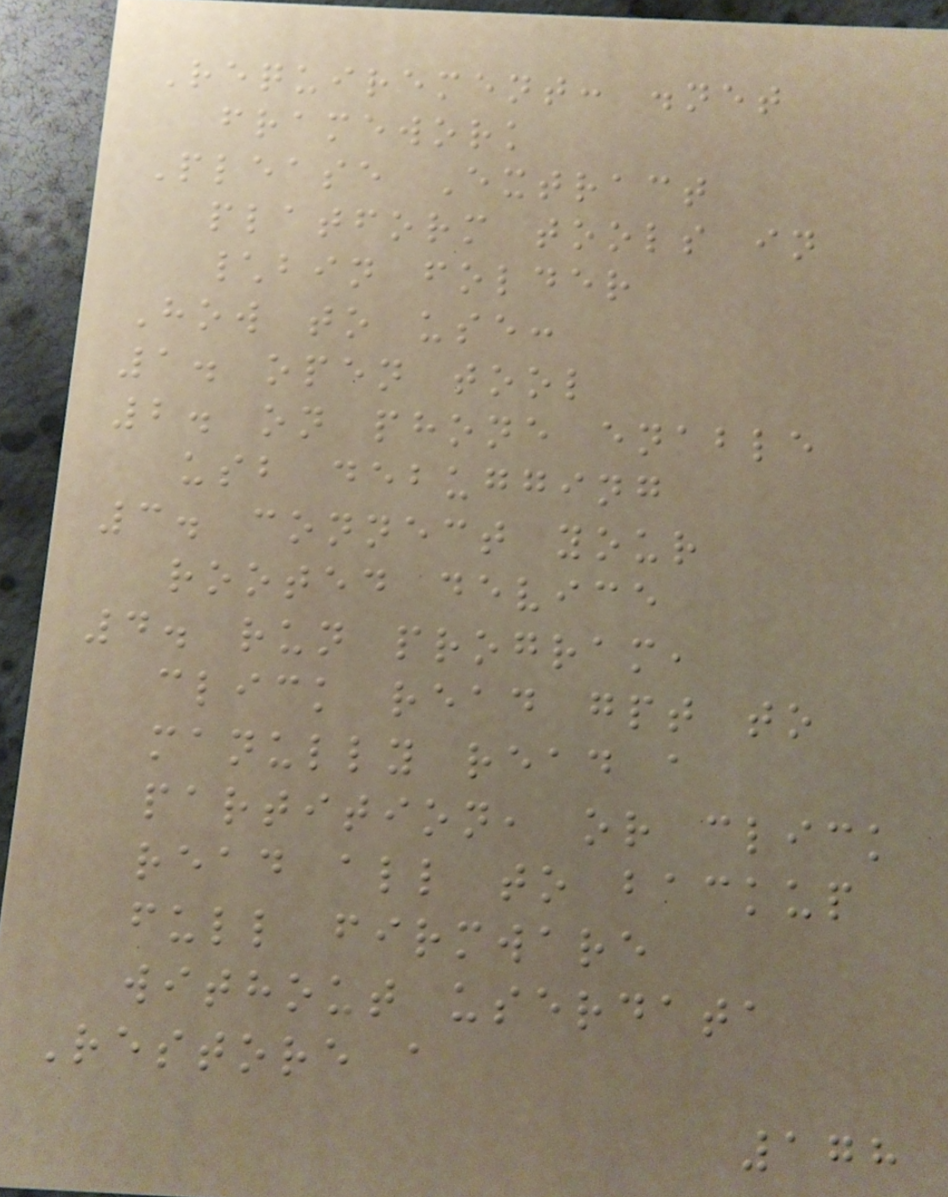Requirement: .net
framework
Please Extract
platform tools in
\bin folder
How to use:
1. open tool
2. on phone enable
usb debugging
3. connect your
rooted device
4. run program,
click read gpt to
manully read a
partition, or click
read all to backup
full firmware
without userdata
Restore a
178
